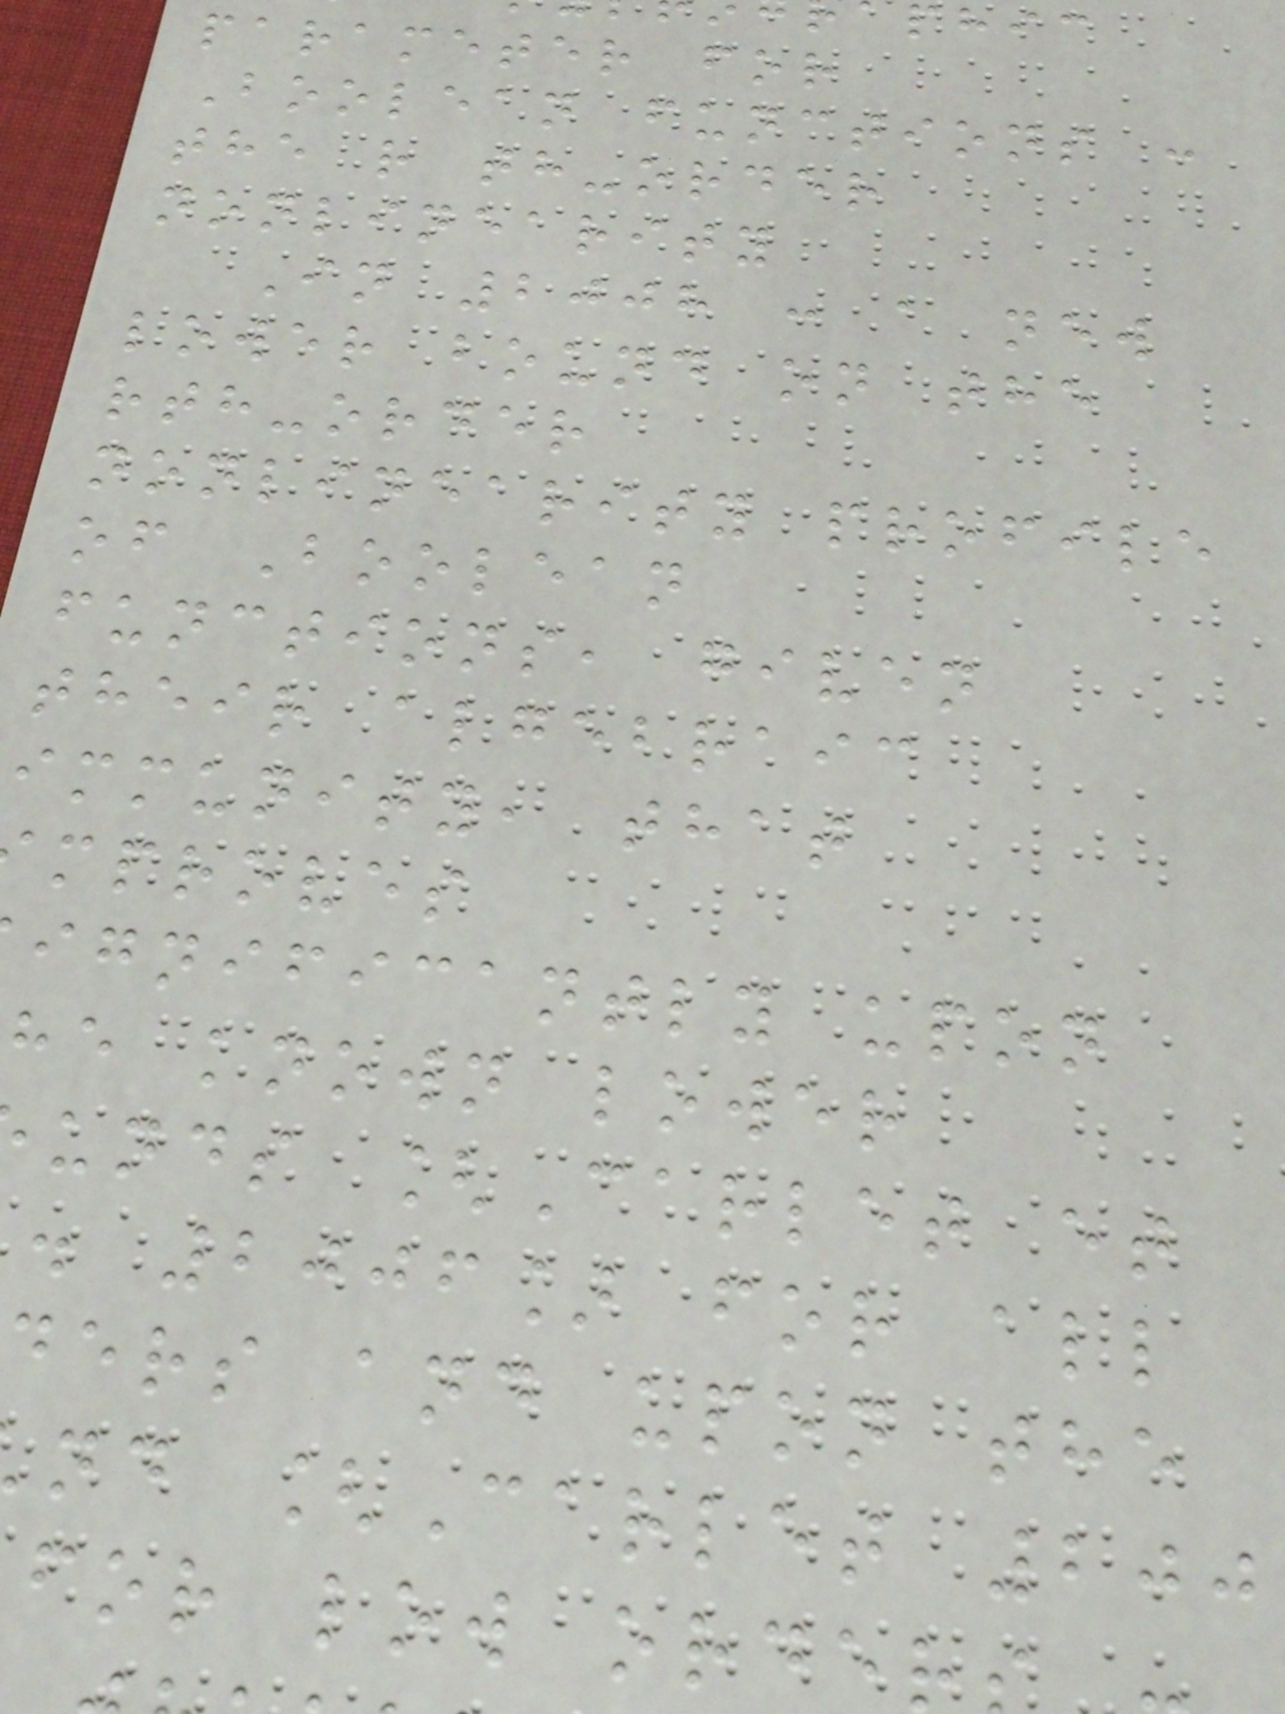phic
parameter for
Boolean functions :
the r th-order
nonlinearity
In 2008 : a new
lower bound on the
rth-order
nonlinearity profile
of Boolean
functions, given
their algebraic
immunity, that
mproves
ignificantly upon
he known lower
unds [Carlet et
. 2006] for all
ders and upon the
nd [Carlet 200
for low orde
